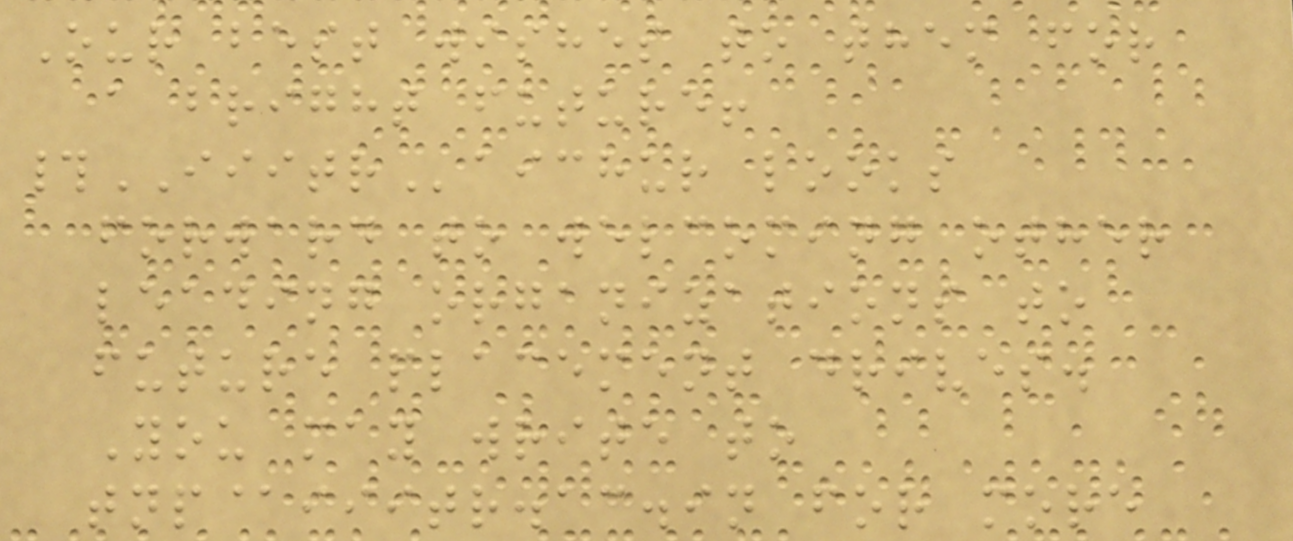Our best wishes to them for
a bright future!
#IIITRaichur looks
forward to welcoming other
leading organizations to
future placement drives.
You may write to
tnp@iiitr.ac.in for more
